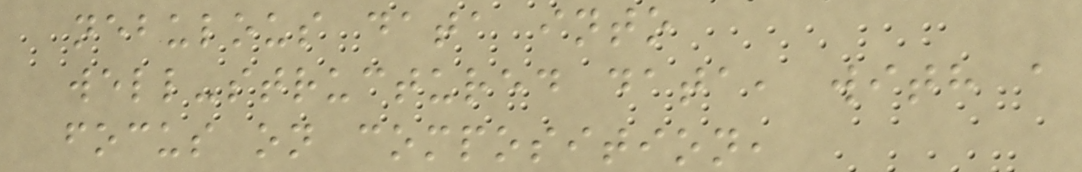nebulous data into
well-structured data, with a
focus on composition,
